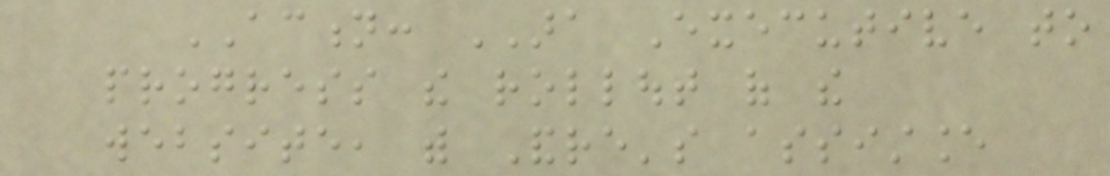ACTION: ARA Executive to
progress the rollout of the
website, with Andre's assistance
